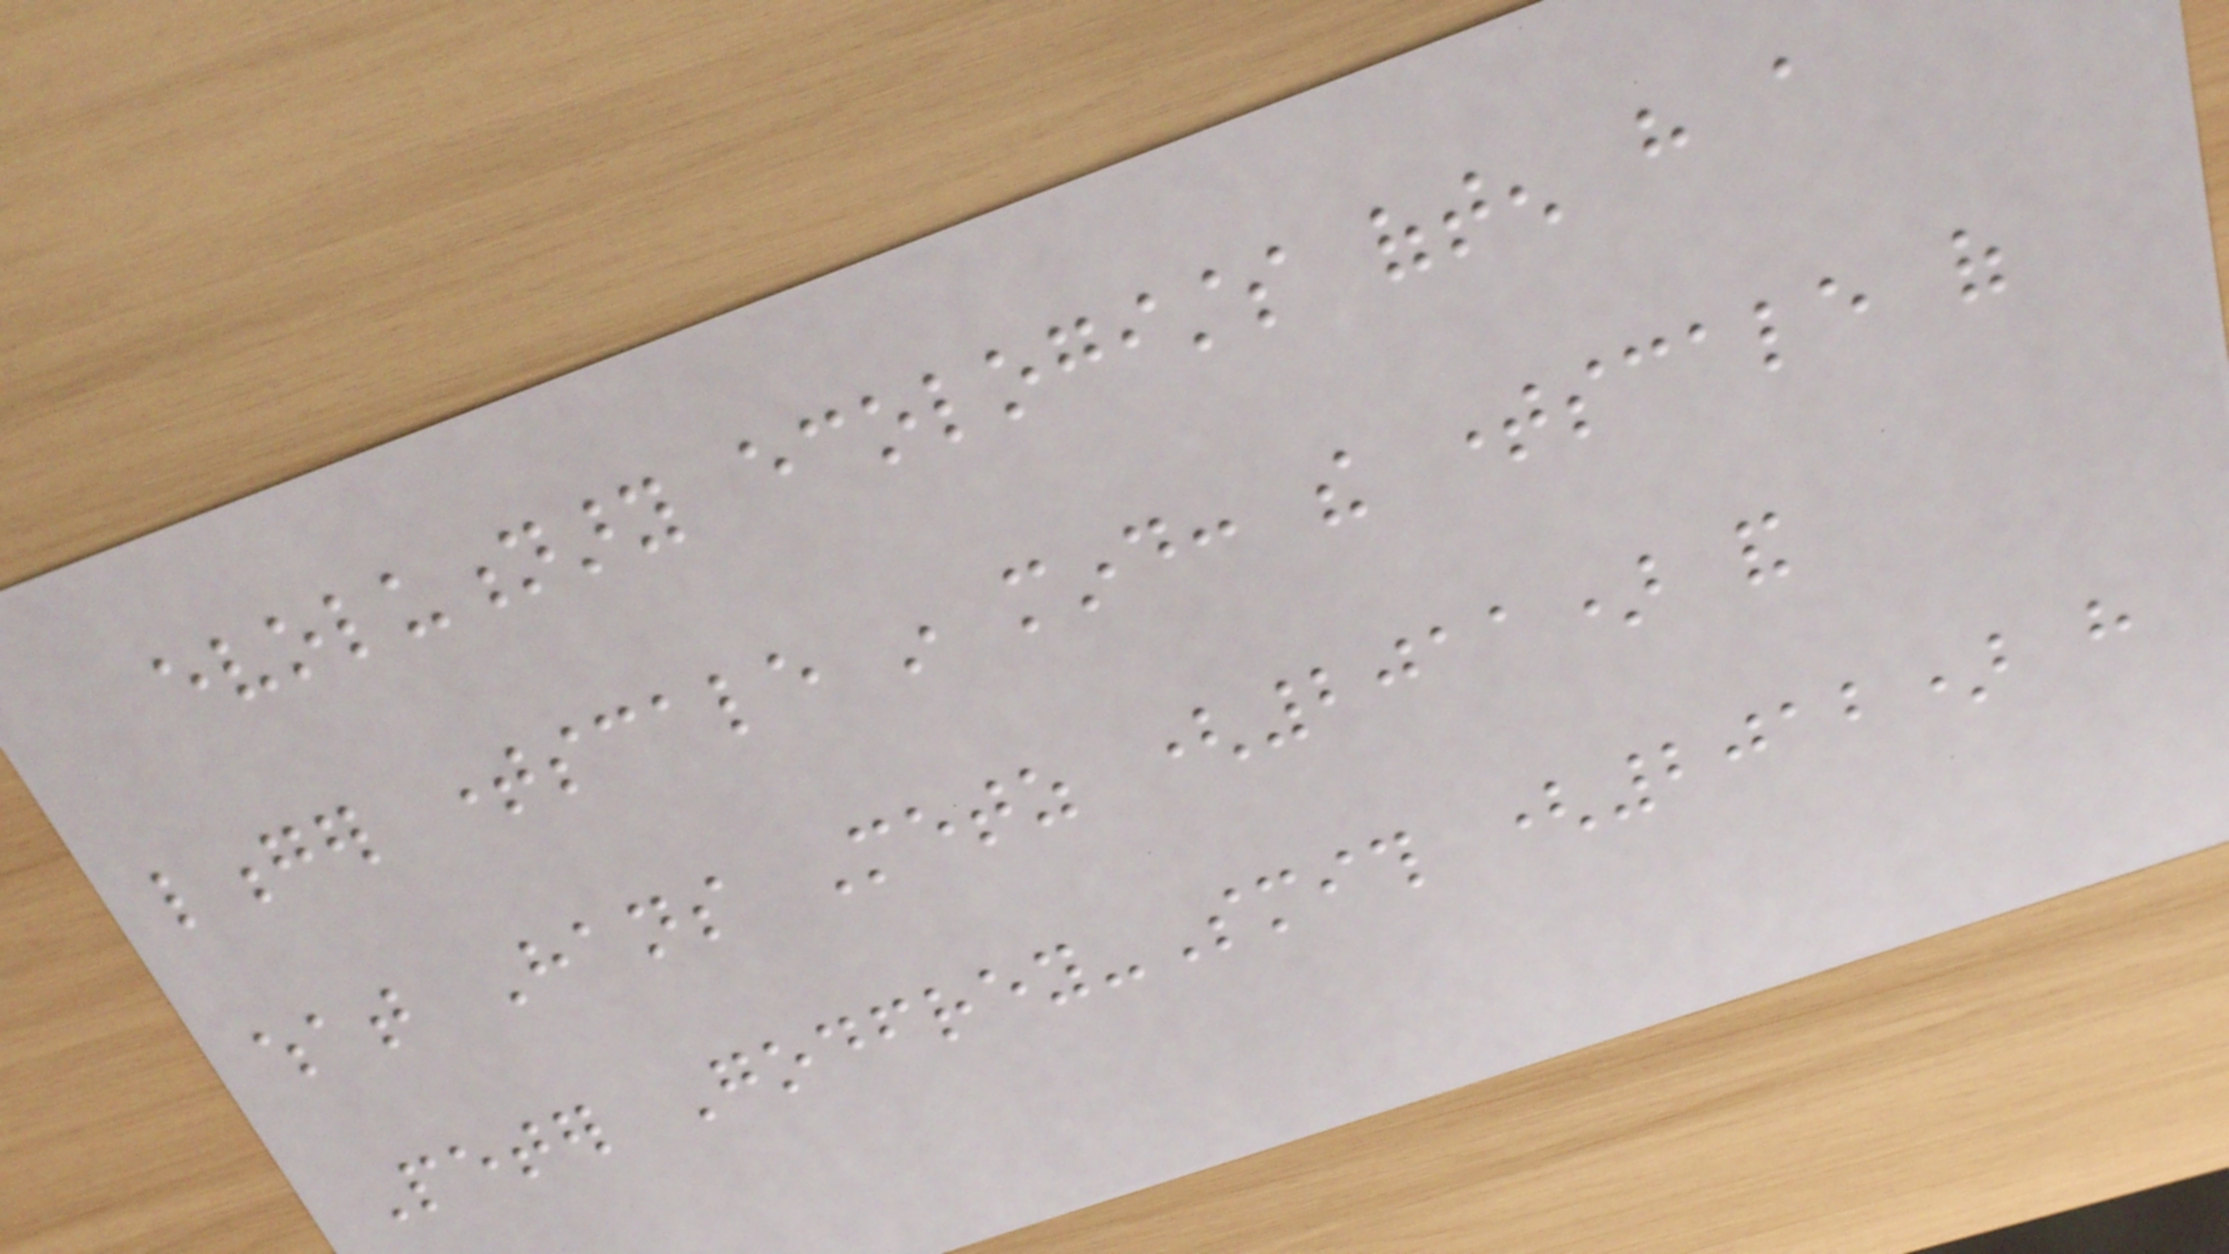evolutionary ecologists often have a
longer timescale in mind: the timescale of
what Hans Metz (2011) and
Peter Godfrey-Smith (2012) have
